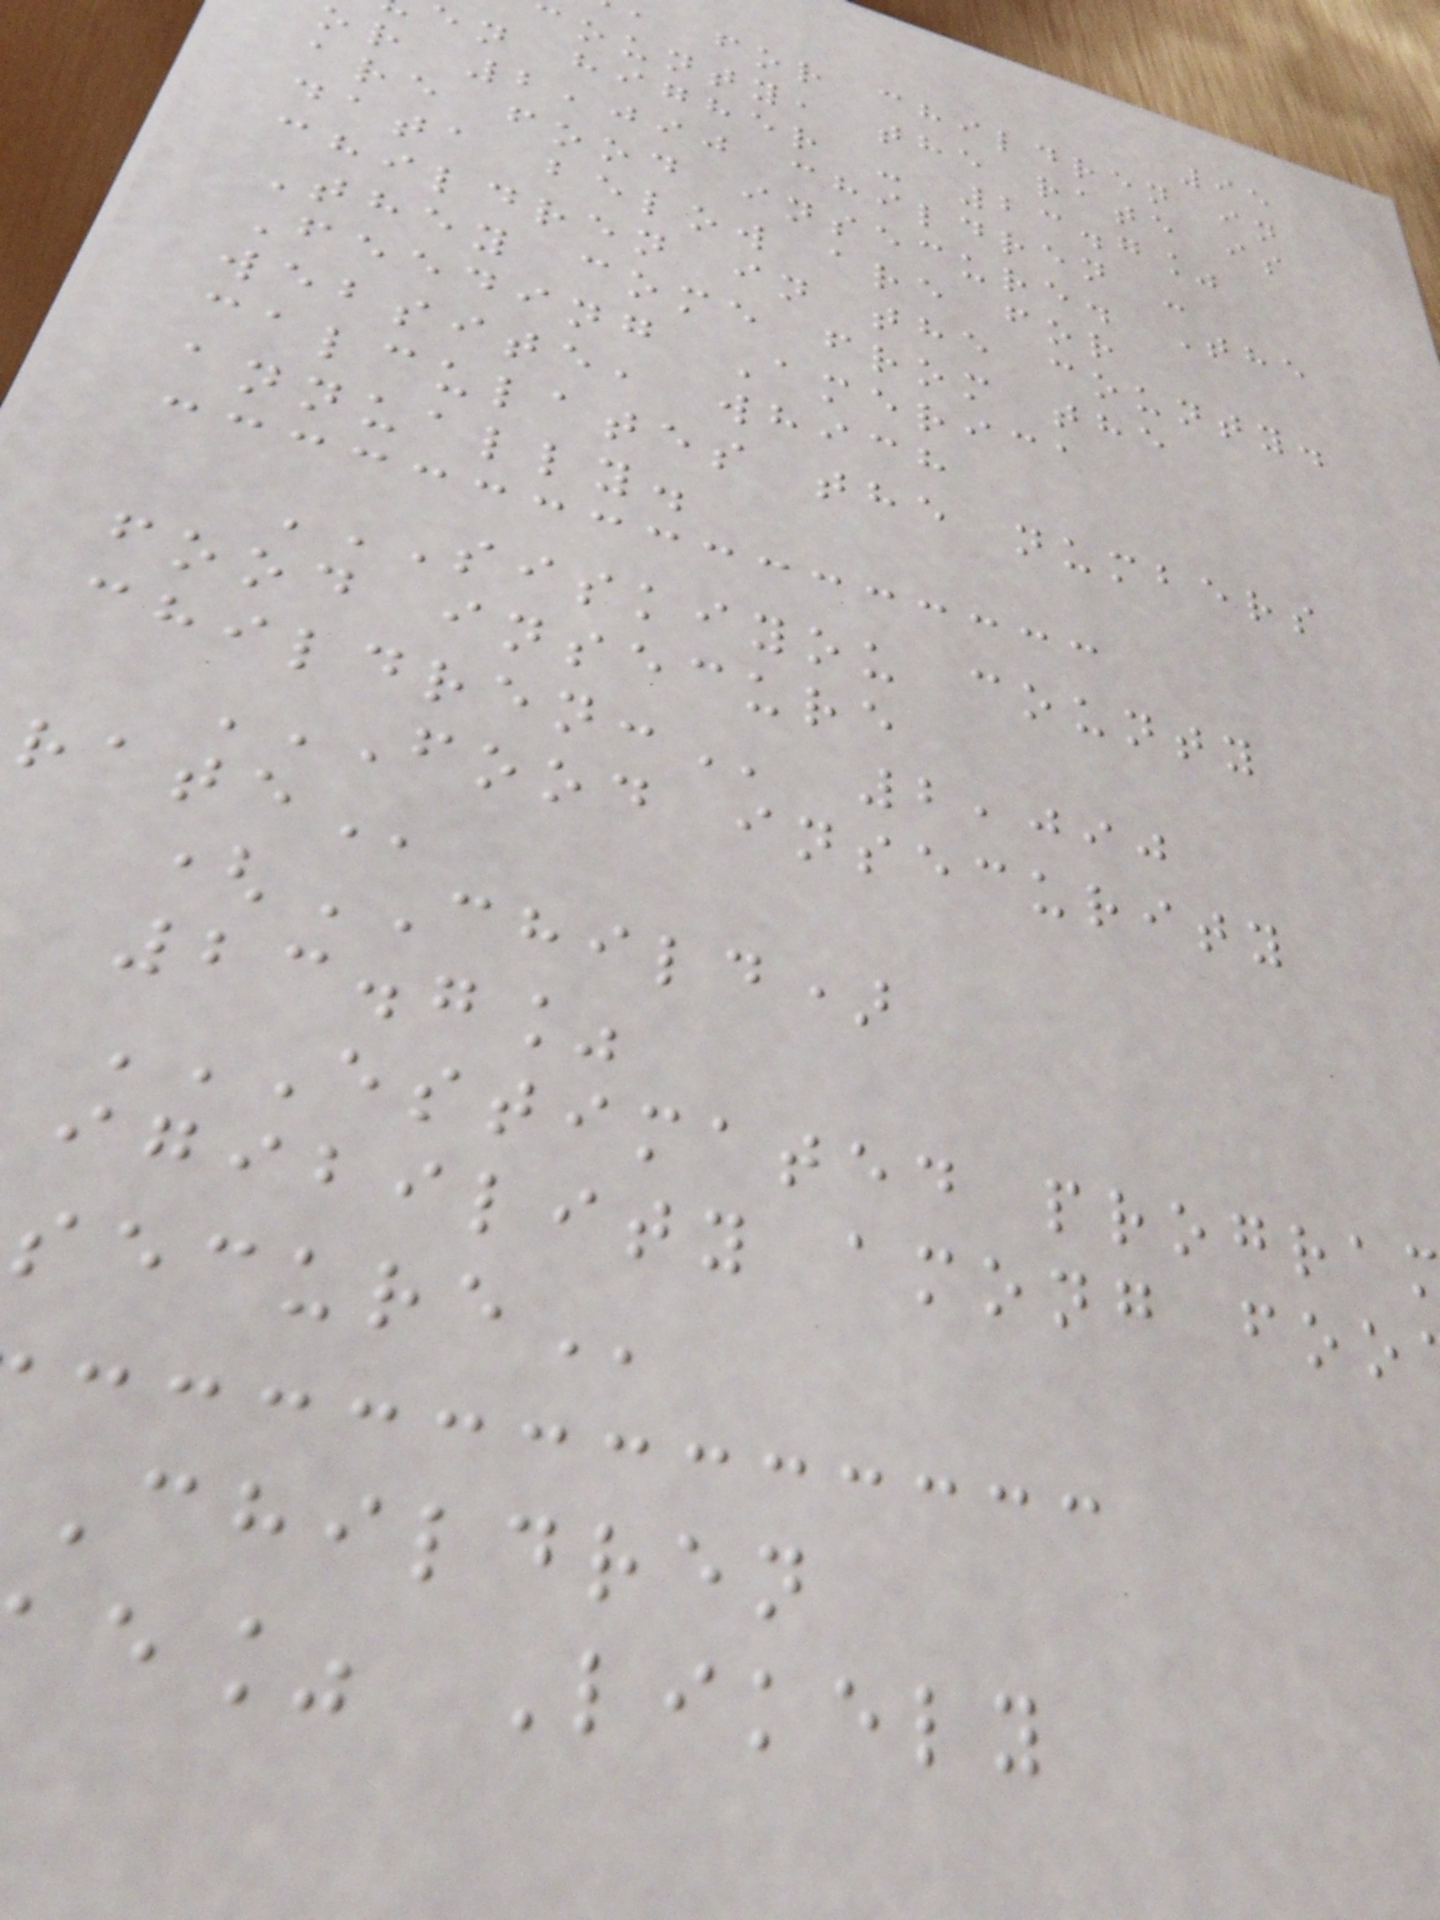95
, for children in
county, the rate is
en higher - 23.7%
or 2,090 children -
are food insecure. The
data below are for
children in the county.
They come from the
Feeding America
website, which
calculates the numbers
annually.
SISKIYOU COUNTY
food insecure
2,090
FOOD INSECURITY
(CHILD)
23.7%
igibility among
children
e% Likely
